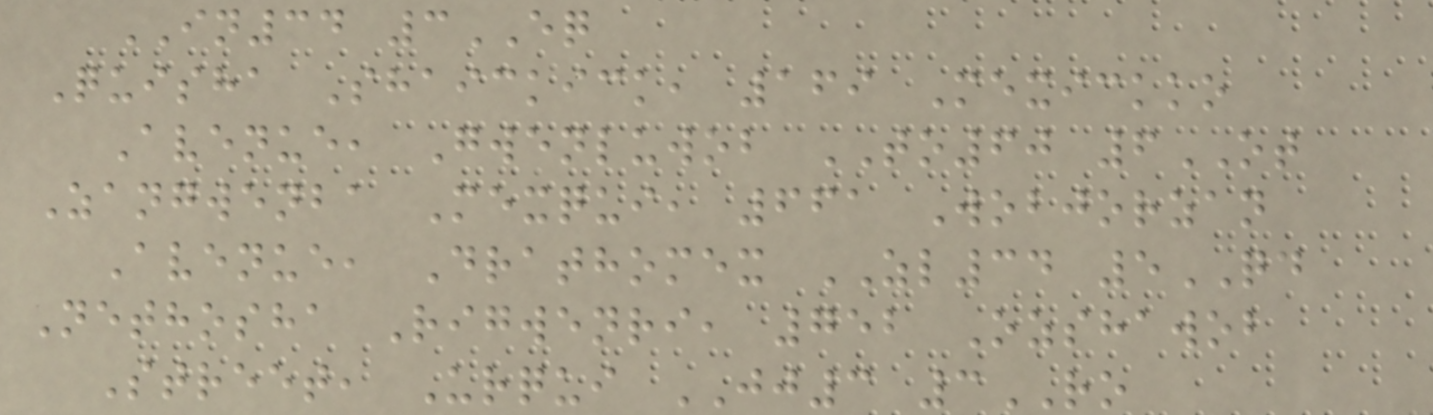IN34 3EQ
Quisha Shaickick, 169 Mexickko
Avenue, Gwenluwob TO60 6OT
Zangwenba Mexqui, 661 Wobjorzan
Avenue, Drathomex ZL34 5QD
Nethosha Rigwenri, 752 Ozshawob
Street, Urqui JJ3 3RO
